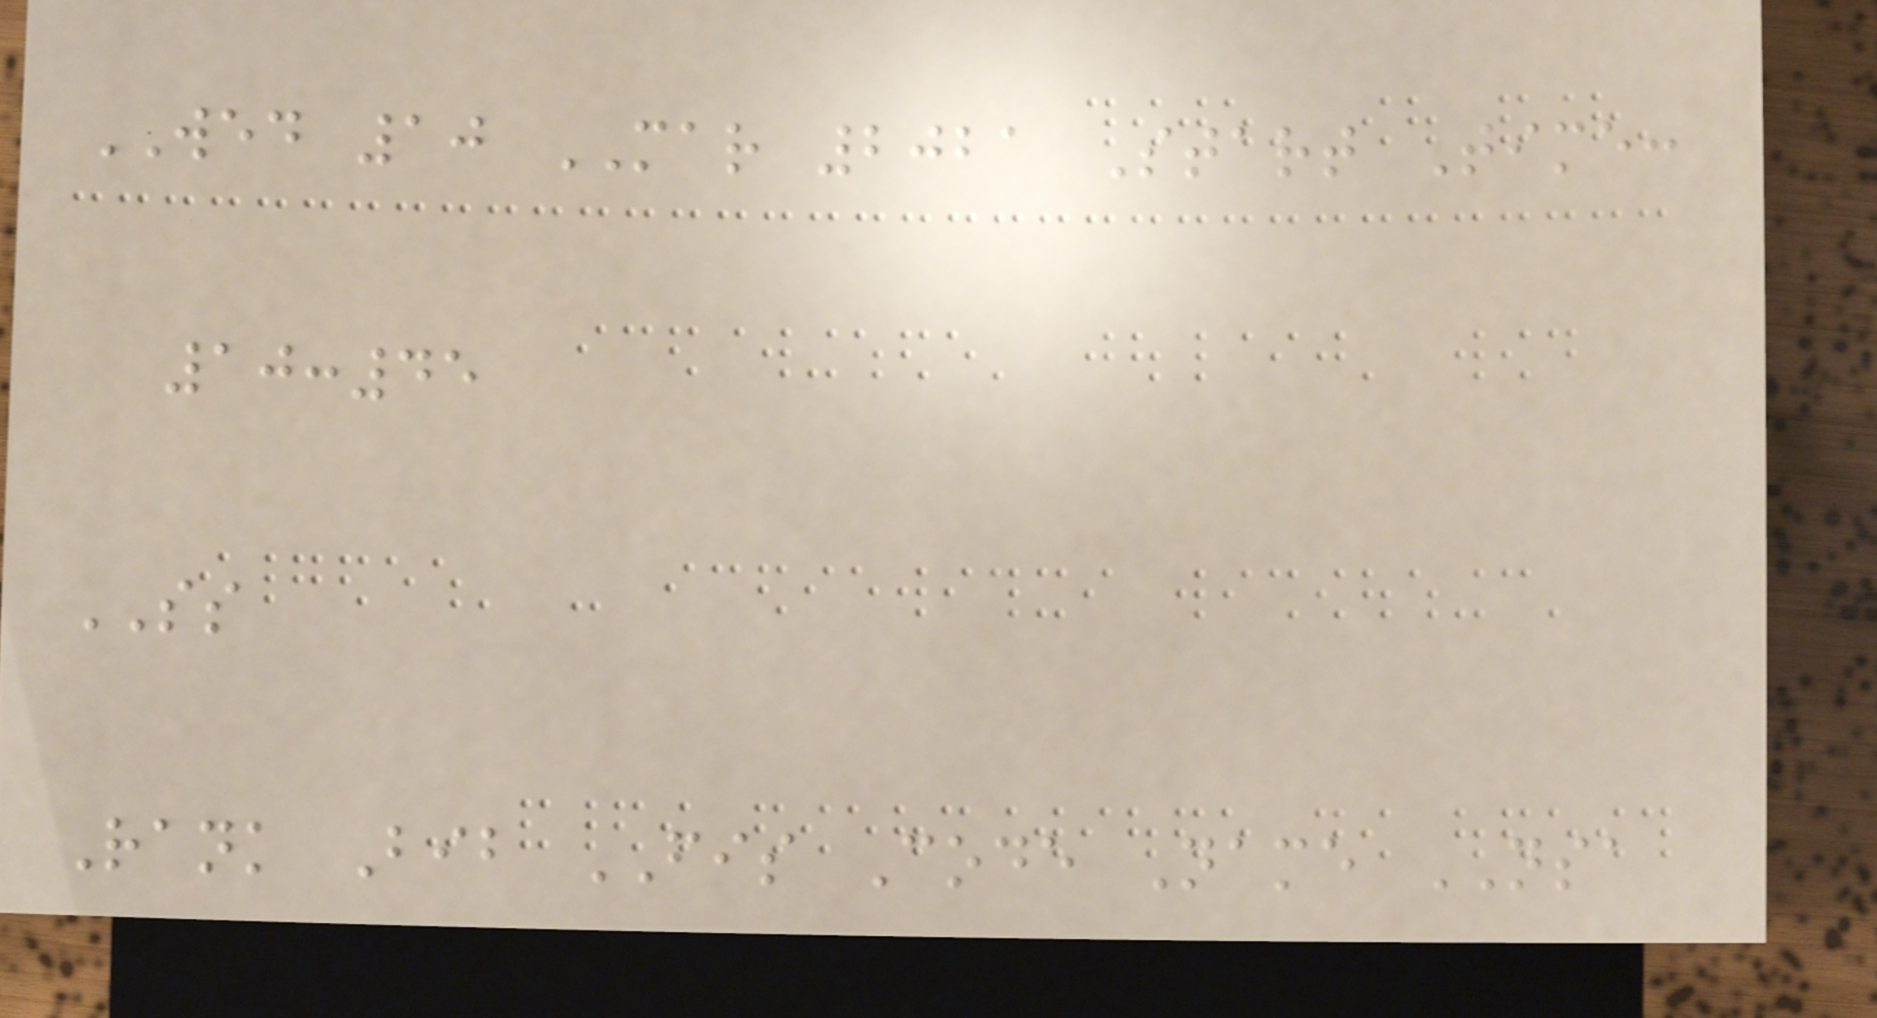WED 10 MAR 2021 Start Time:
10:45
SS
Rank Bib FIS Code Name NSA
